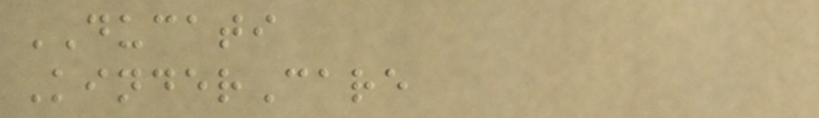DUCATI
KinderCare
